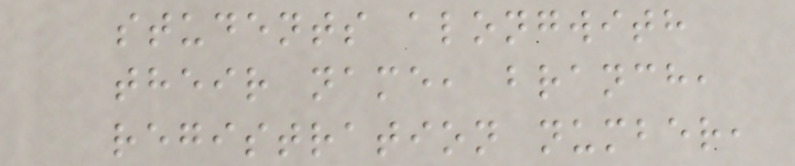students alongwith
their name, branch,
registration number,
